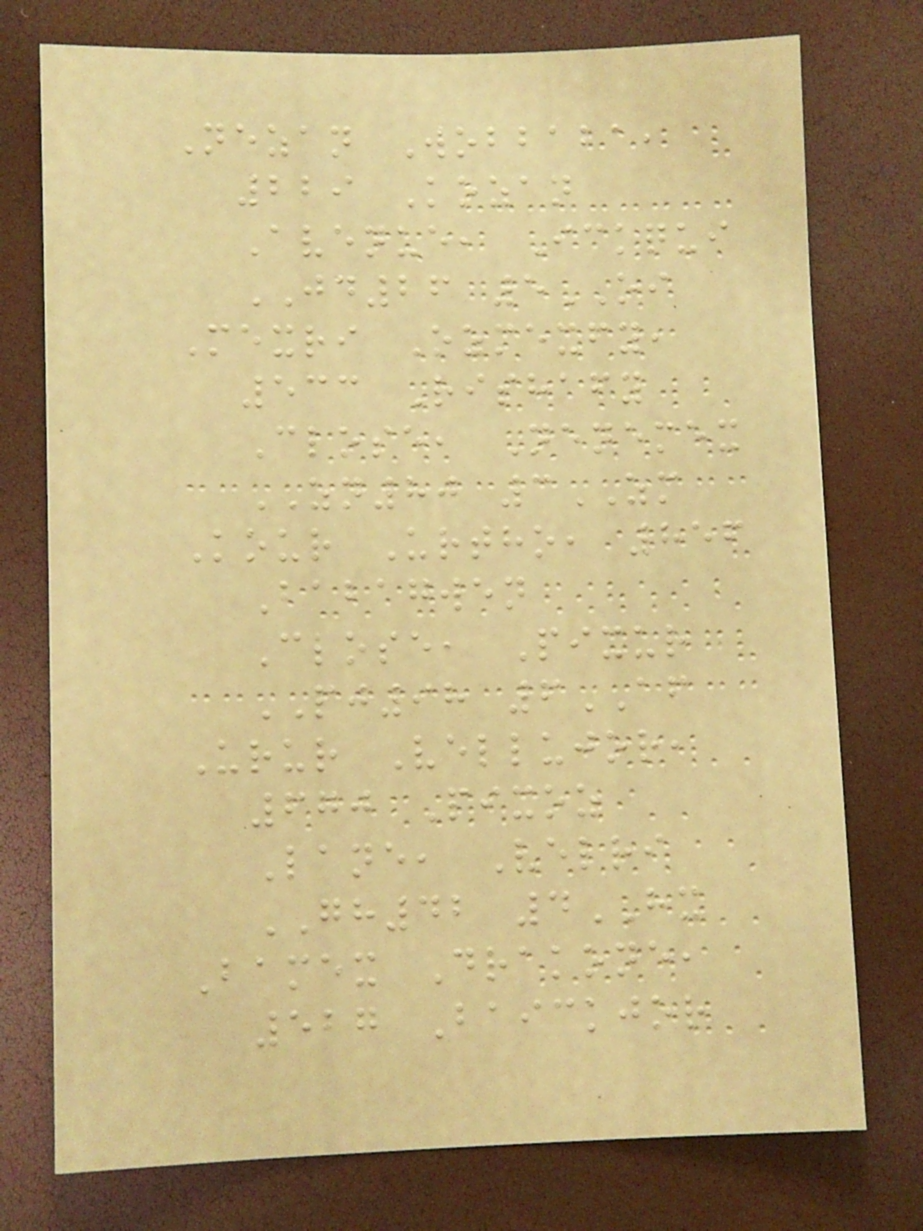Nezan Wobbaba,
229 Kozan
Avenue, Ickqui
JD26 5OI
Mexri Ozmexfy,
533 Rishafy
Close, Nenemex
ZN80 3ZM
Kour Urtho, 856
Babagwen
Close, Pixur
PJ98 6AF
Urur Vellujor,
670 Pixoz
Lane, Velri
GH42 4HX
Bamex Drakone,
527 Baickjor
